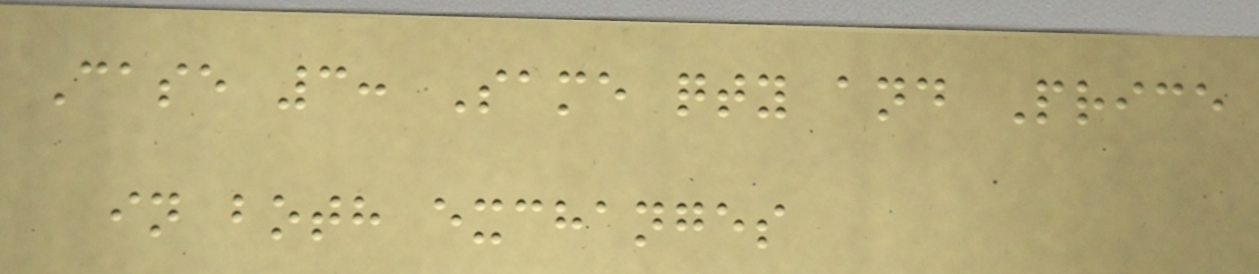Case 3: Same qty and Price
in both exchanges
